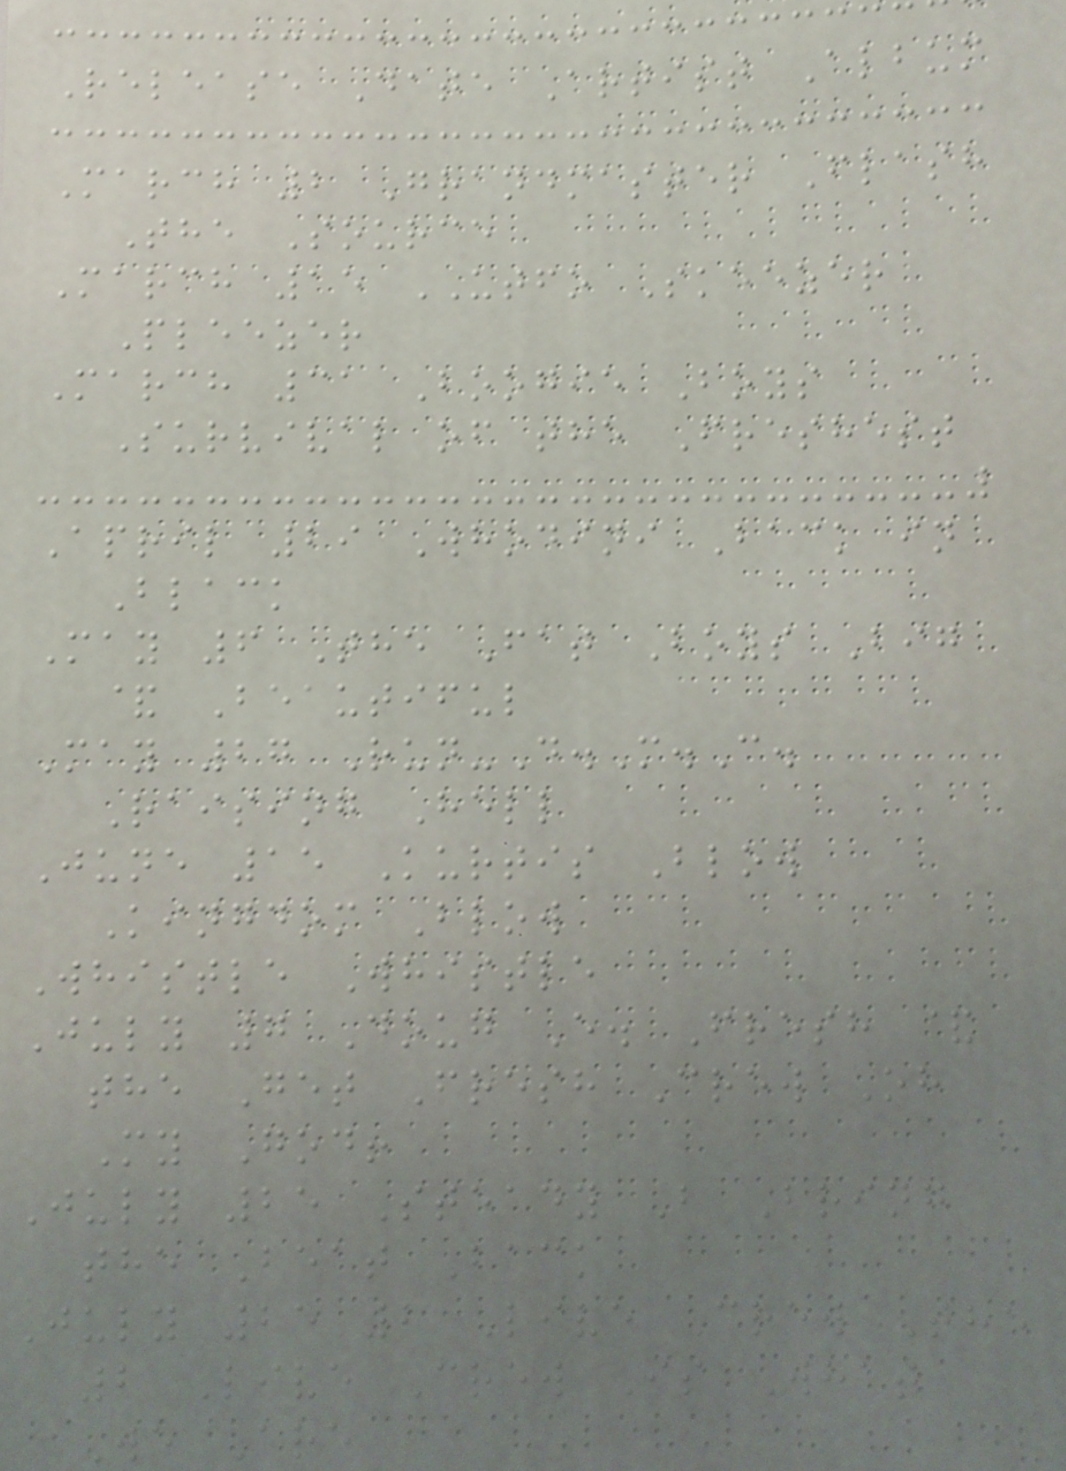Release Date Artist Album
March 2 Grandmaster Flash
The Source
March 15 UTFO Skeezer
Pleezer
March 31 Boogie Boys
Survival of the Freshest
April 29 Whodini Back in
Black
May 6 The Fat Boys Big
& Beautiful
May 27 Run-D.M.C.
Raising Hell
June 15 Kurtis Blow
Kingdom Blow
Whistle Whistle
July 7 Doug E. Fresh &
the Get Fresh Crew Oh
My God!
July 25 Steady B Bring
the Beat Back
July 25 2 Live Crew The
2 Live Crew Is What
We Are
